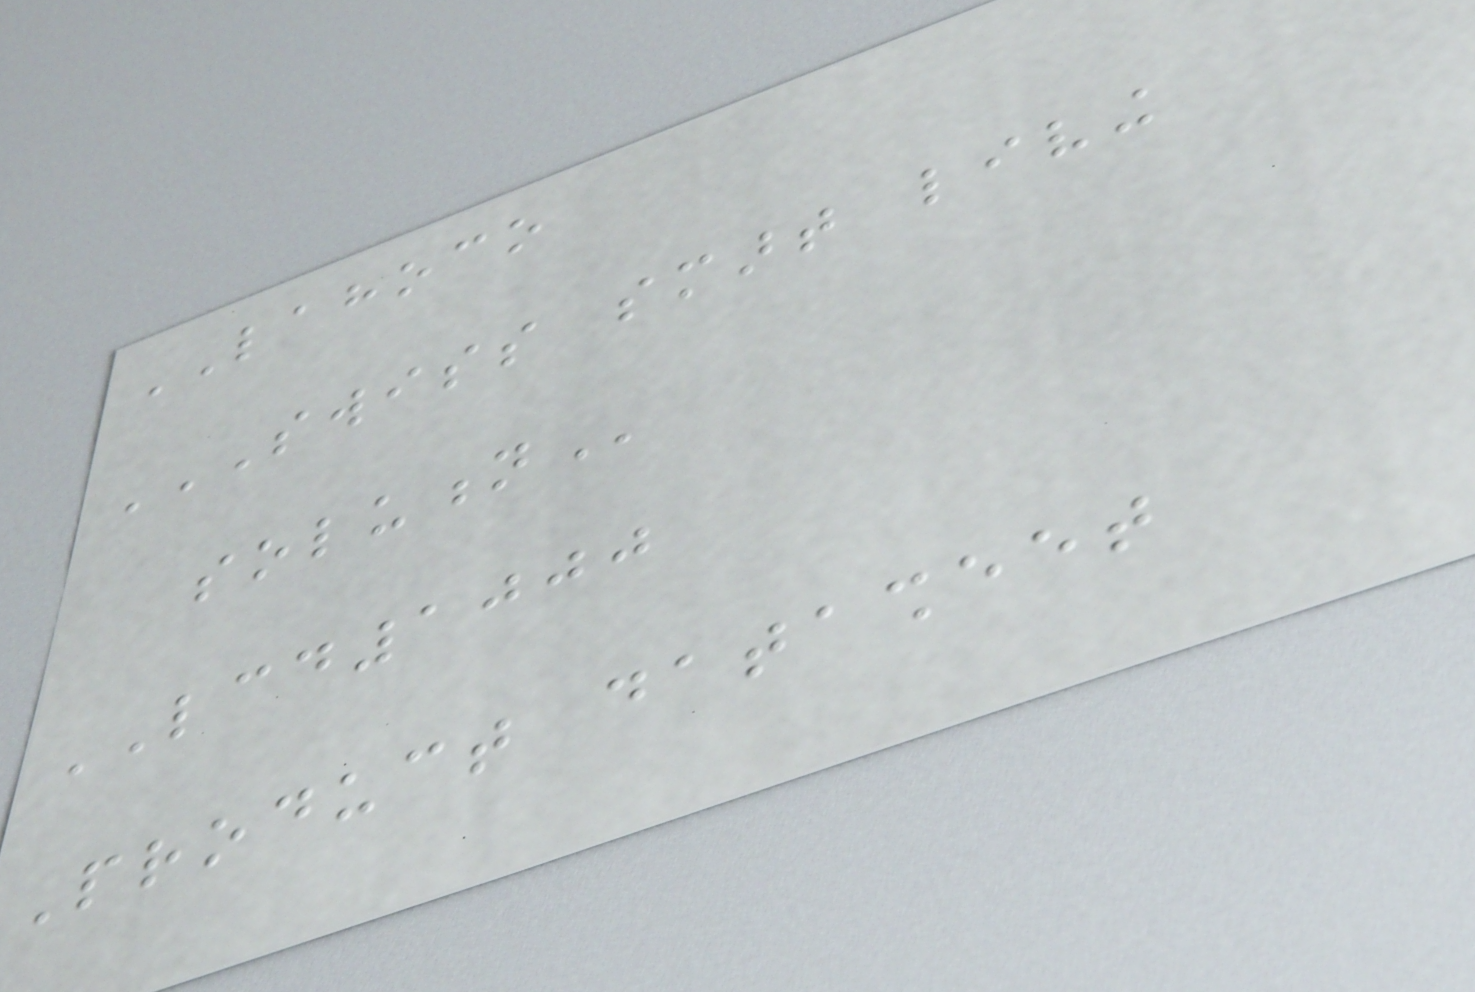LAHOCO
SWISS SMART LIVING
SOLUTION
LCD1000
Product datasheet
